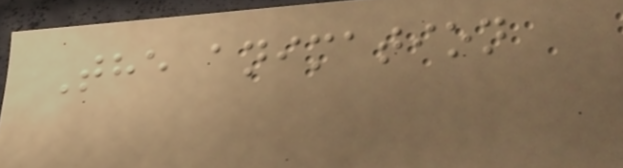The animation
